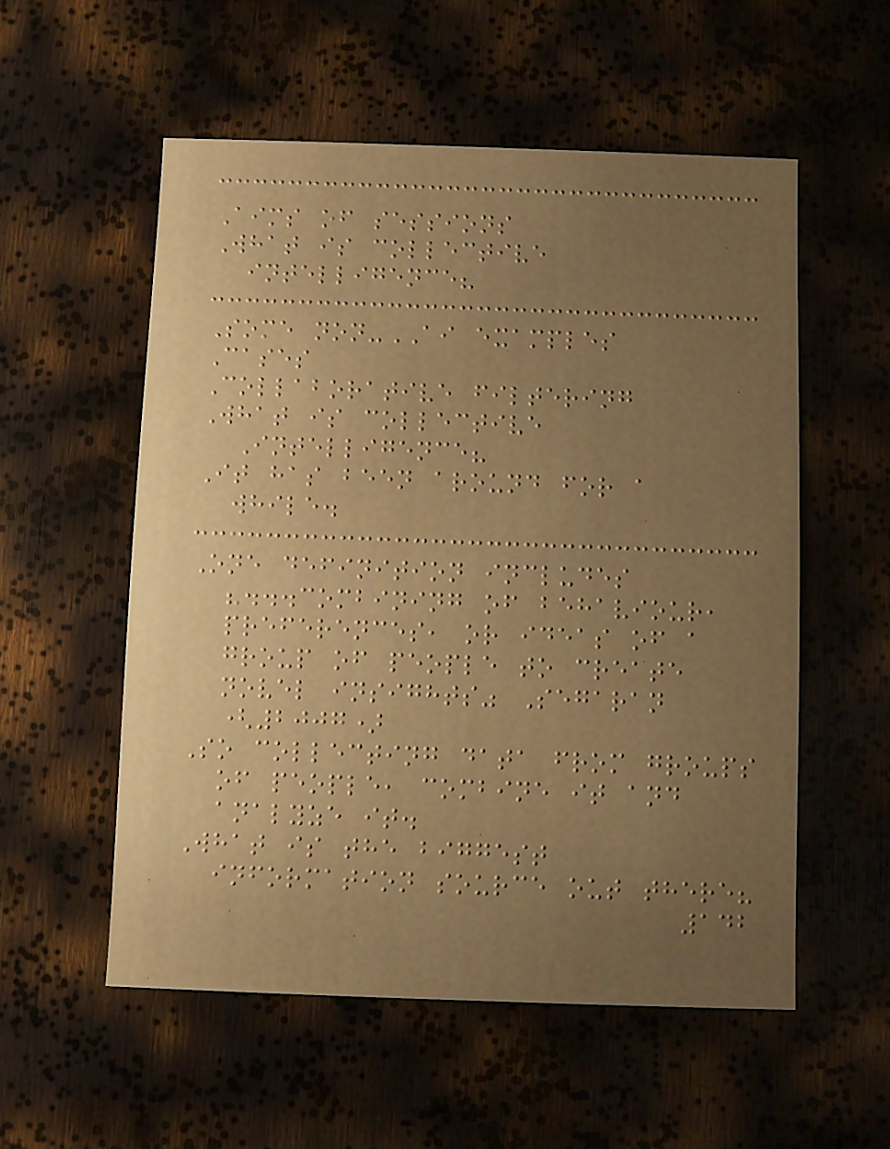Aims of sessions
What is collective
intelligence?
Some non-AI examples
Cases
Collaborative filtering
What is collective
Intelligence?
It has been around for a
while.
One definition includes
"...combining of behaviour,
preferences, or ideas of a
group of people to create
novel insights" Segaran
(2007)
So collecting data from groups
of people, combine it and
analyze it.
What is the biggest
information source out there?
142
